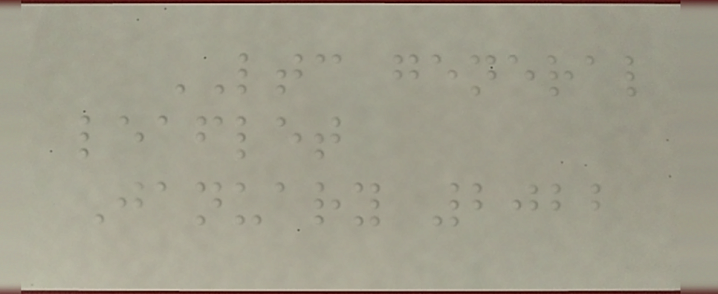LTC general
leaflet
January 2022
